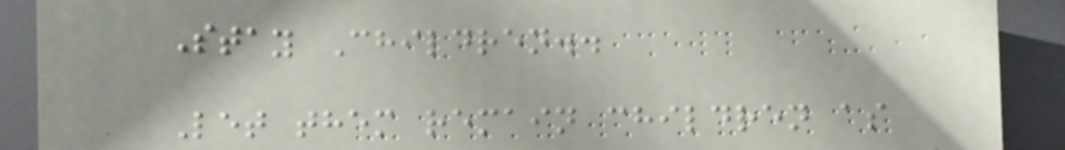Stay Children..
Let them remain children as
